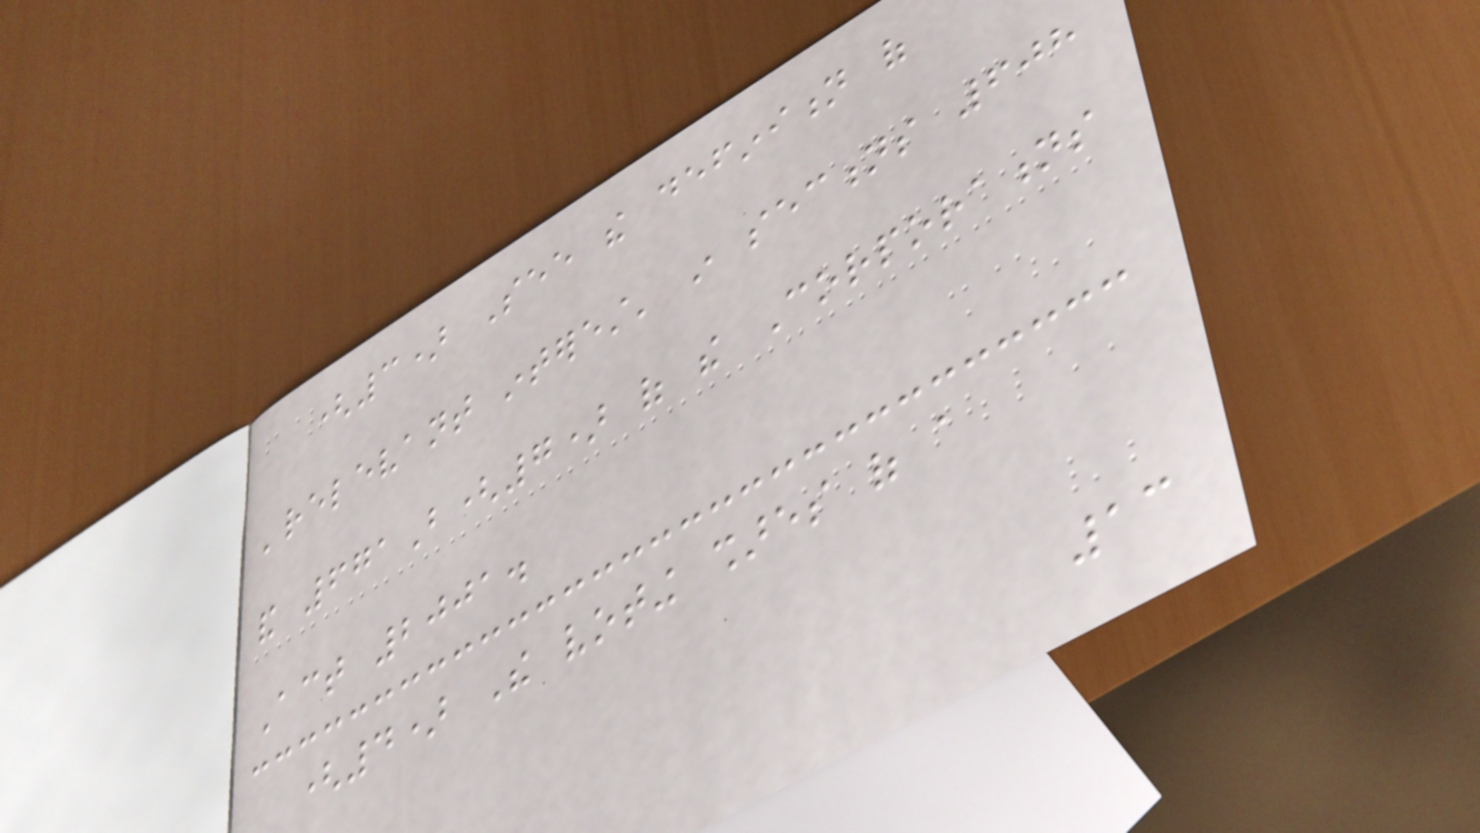(3) See the definition of
'relevant interest' in sections 608
and 671B(7) of the Corporations
Act 2001.
(4) The voting shares of a
13
